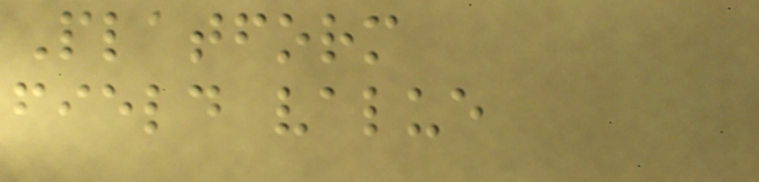Platform
field value
